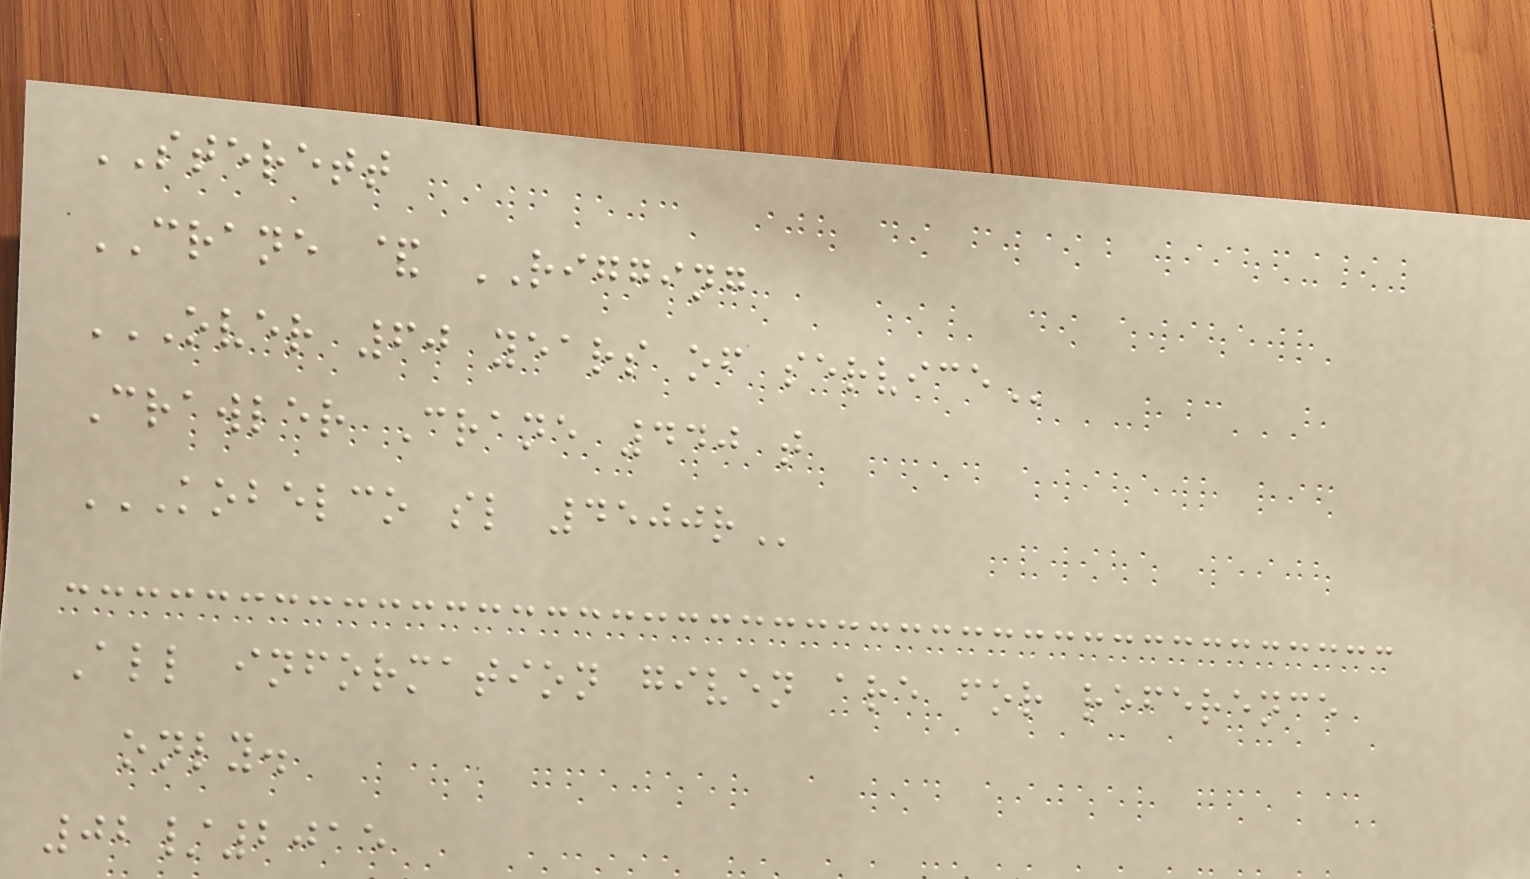STERETT
CRANE & RIGGING
OVER 60 YEARS OF SERVICE
Crawler Crane 440 t
KOBELCO SL 4500R
All information given are for reference
only.
02/2015
